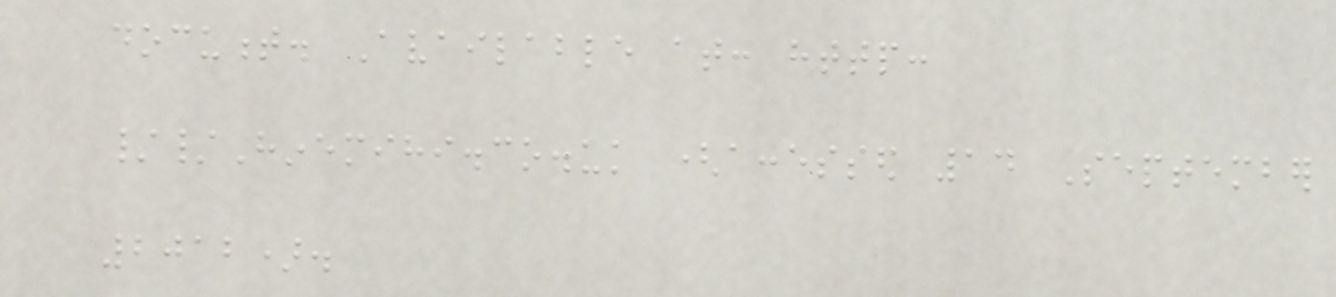document. Available at: http:
//Hinemihi.co.uk (accessed 14 September
2012).
